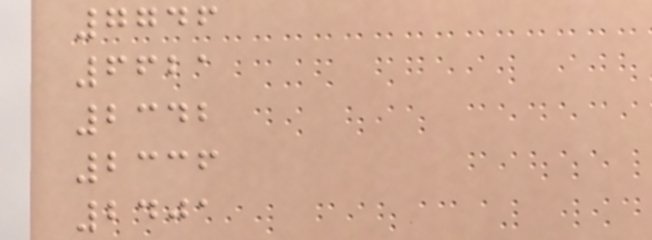7746
6621
2342
2336
2401
